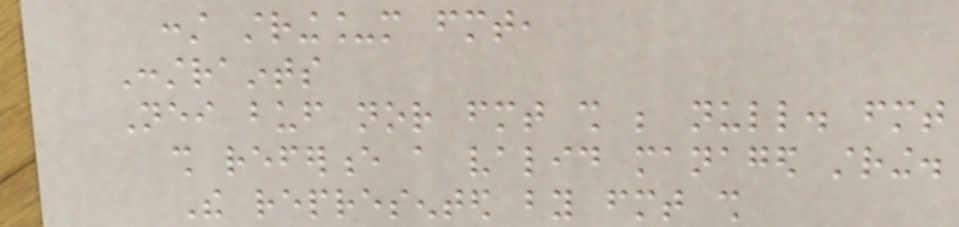const string_m fmt,
Constraints
Neither buf nor fmt shall be null. fmt
shall reference a valid managed string.
The represented by fmt shall
